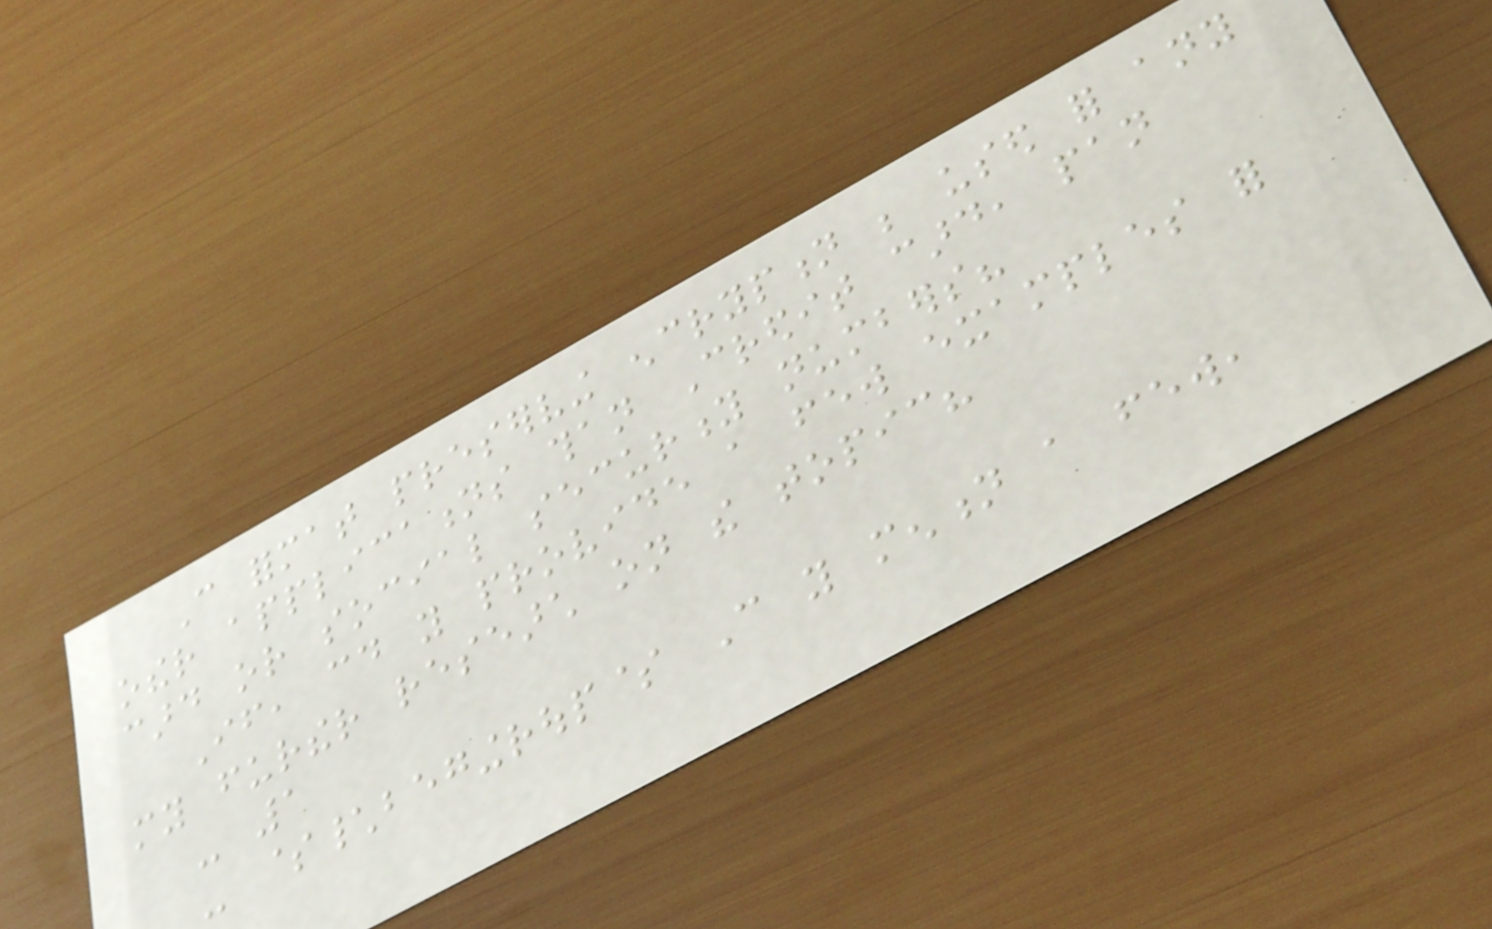Can format preserving encryption be used for any
other applications than Credit card, pan
card or social security numbers?
If, could you provide a few examples for
my further research on the topic?
- 1
- $\begingroup$ Can you mention a few,
